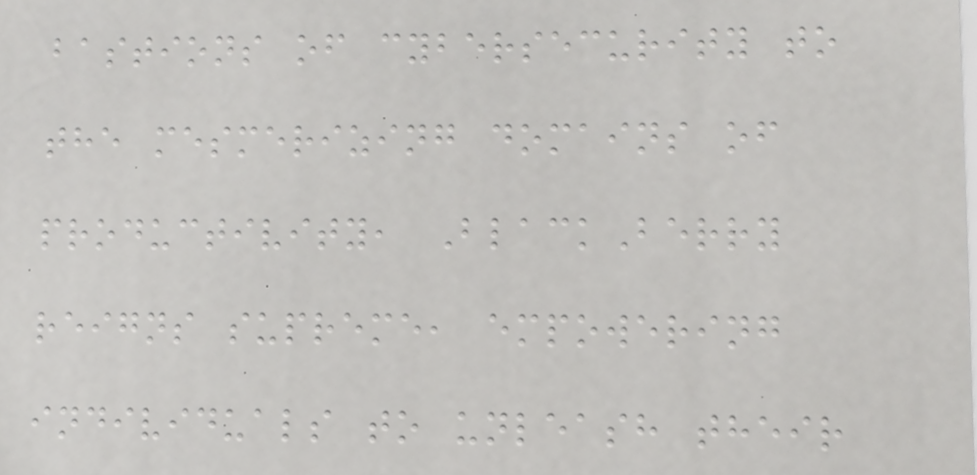bastions of cybersecurity to
the mesmerizing domains of
productivity, BlackBerry
reigns supreme, empowering
individuals to unleash their
